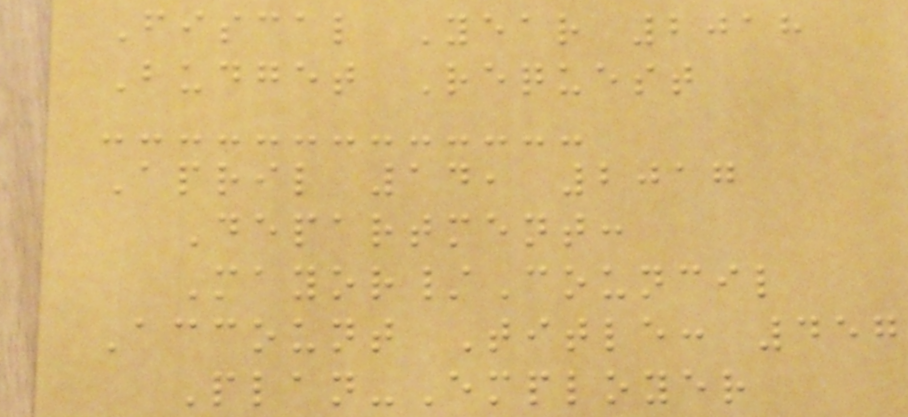Fiscal Year 2018
Budget Request
April 14, 2017
Department:
Mayor/Council
Account Title: 457
Plan-Employer
